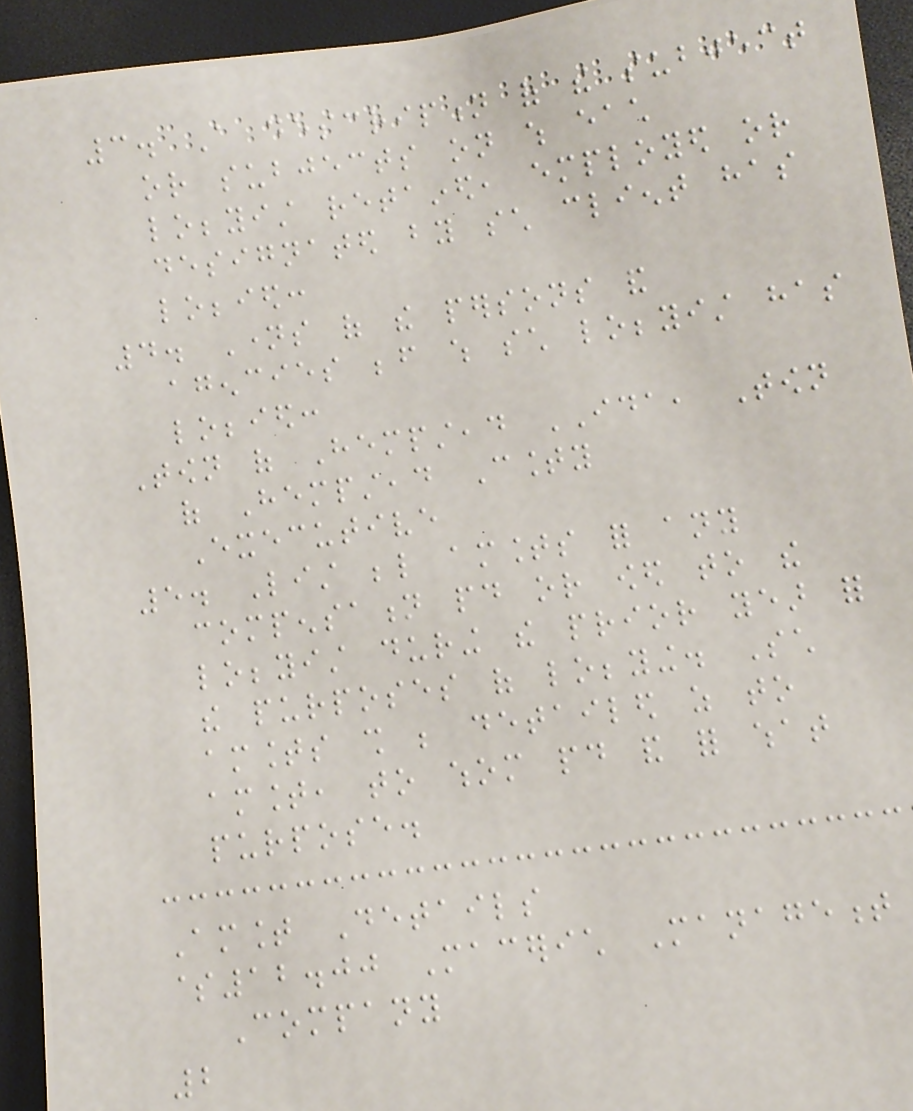3. A description of the subject
or subjects on which each
lobbyist retained, employed or
designated by such client has
lobbied:
4. Names of the persons and
agencies before which such lobbyist has
lobbied:
Town of Hempstead IDA, Town
of Hempstead County
Executive
5. List below amounts for any
compensation paid or owed to the
lobbyist during the prior year for
the purposes of lobbying. Such
amounts shall be detailed as to
amount, to whom paid and for what
purpose.
Amount Details
$12.00 Macerich Management
Company
2
